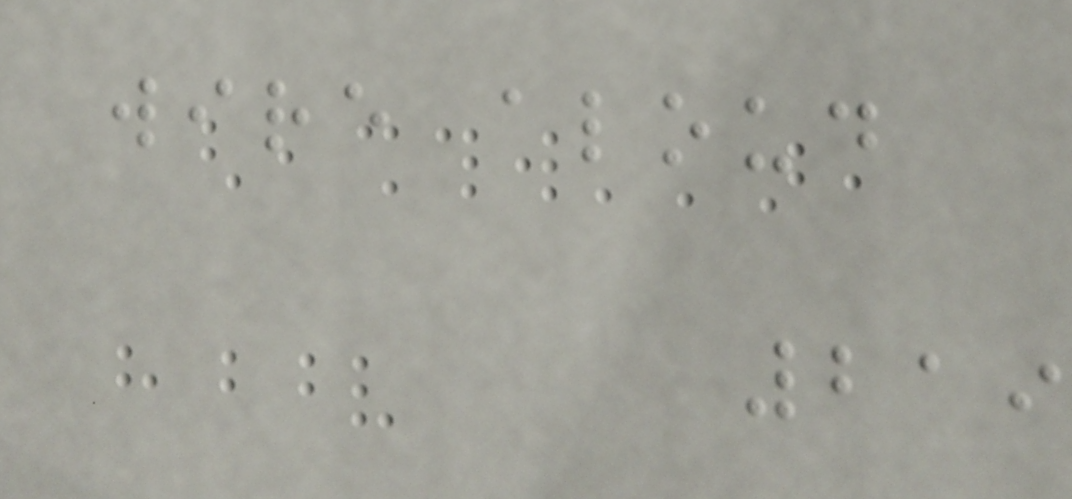wire aloud
219
